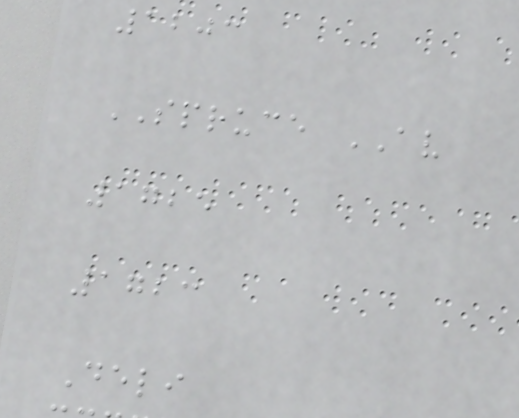1203
SPRUCE AV
1725
1723
Deli
